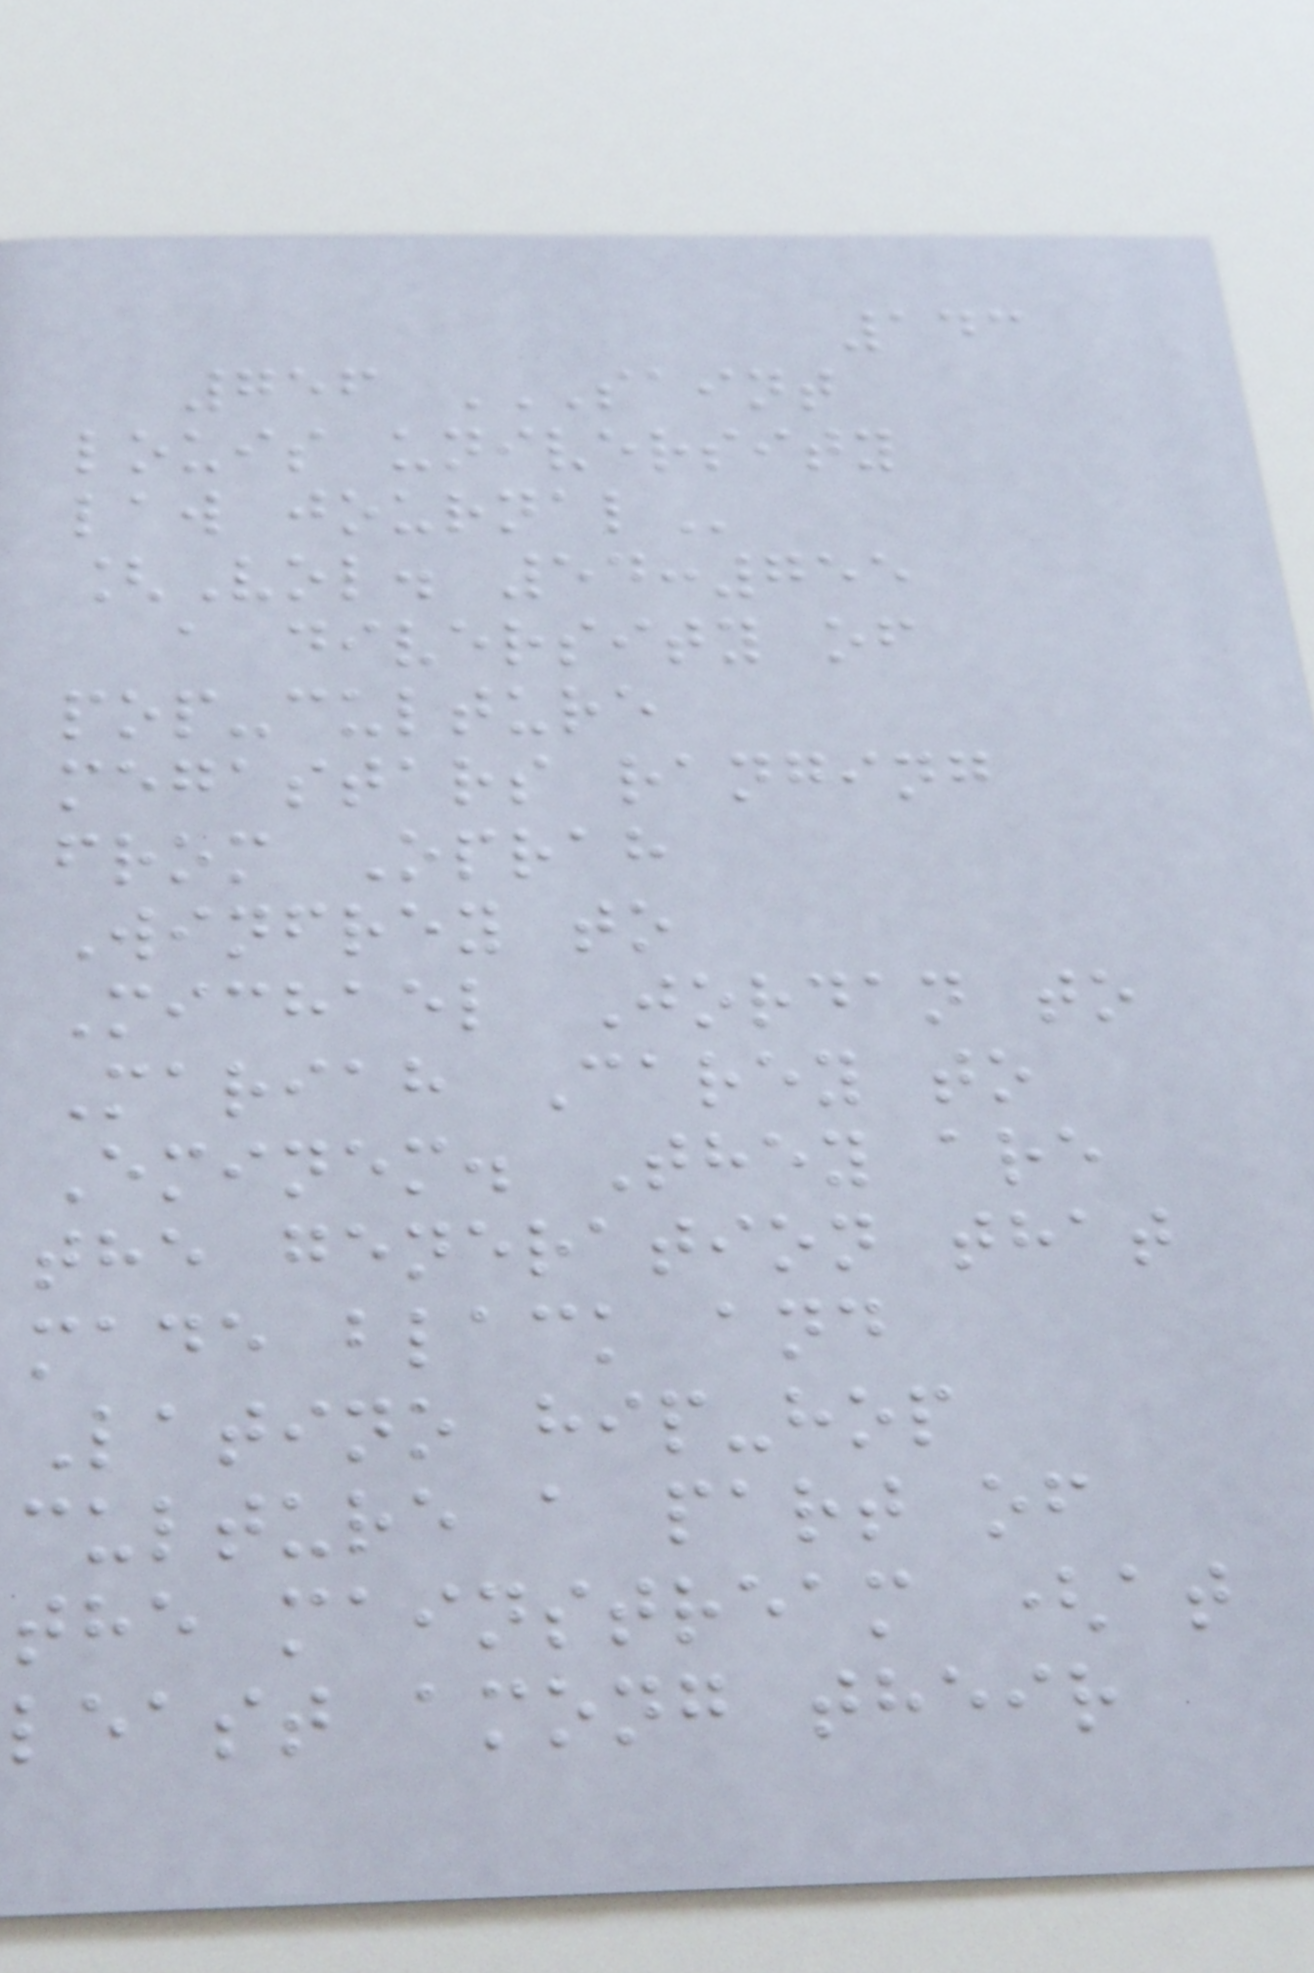143
756 SAINT
LOUIS UNIVERSITY
LAW JOURNAL
[Vol. 54:755
a diversity of
pop-culture
megastars ranging
from Oprah
Winfrey to
Michael Jordan to
Mariah Carey to
Eminem. They are
the generation that
made black and
Latino hip-hop
culture a part of
the mainstream (at
least among their
